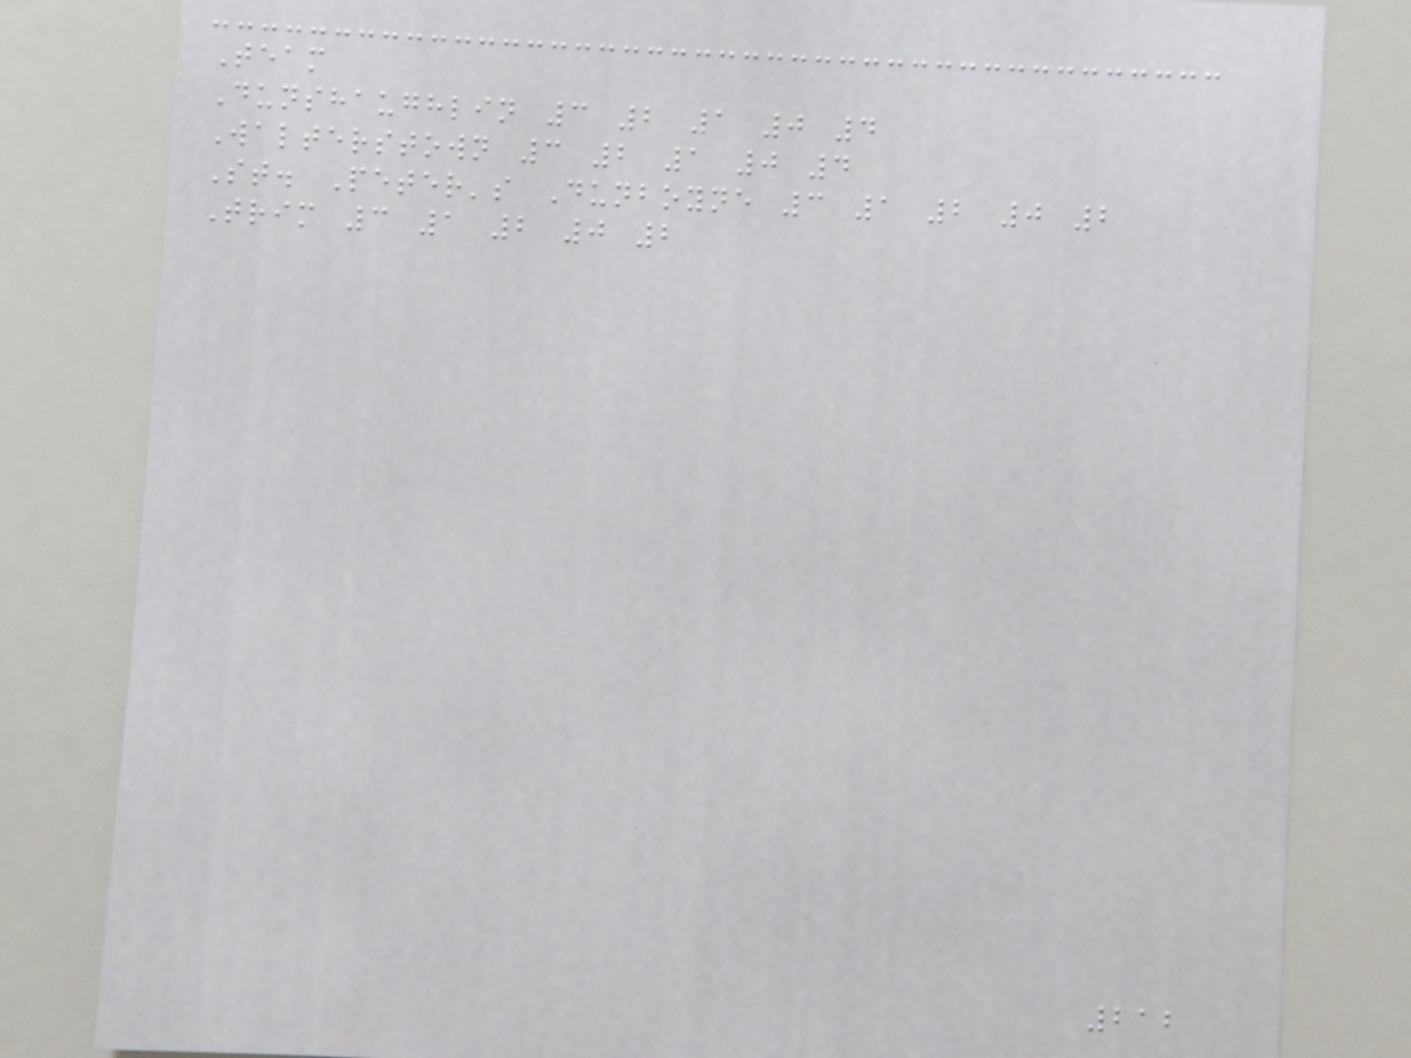Team
Dunshaughlin 3 2 1 0 4
Walterstown 3 2 1 0 4
St. Peter's Dunboyne 3 1 2 0 2
Trim 3 1 2 0 2
212
